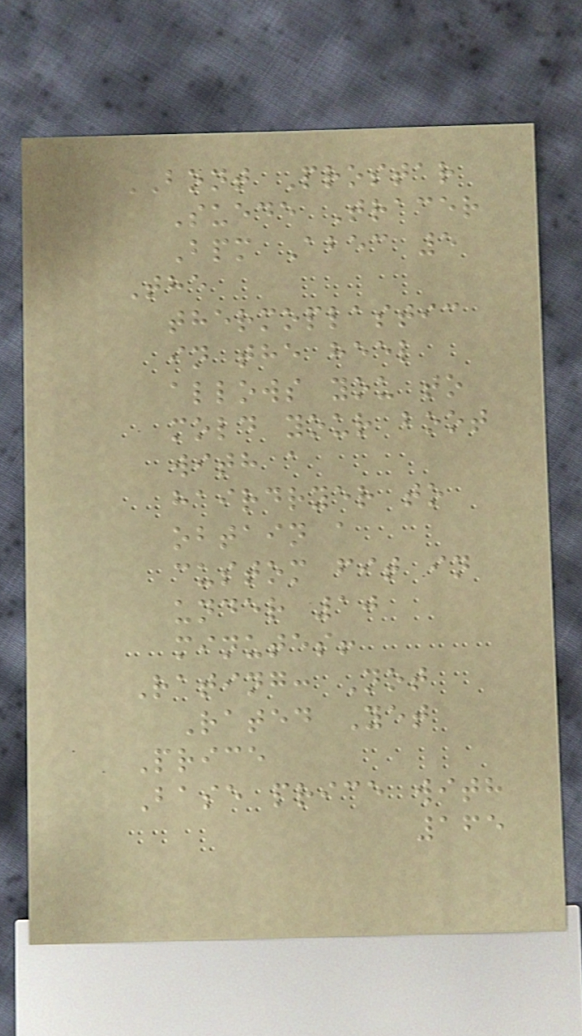BONT Prostar
Suede Tracer
Bpm Abec 5
The
thermoplastic
in the heel
allows you to
mold your boot
with a
hairdryer to
obtain a
custom fit in
under 10
minutes!
Rating: Not
Rated Yet
Price
Base price with
165
